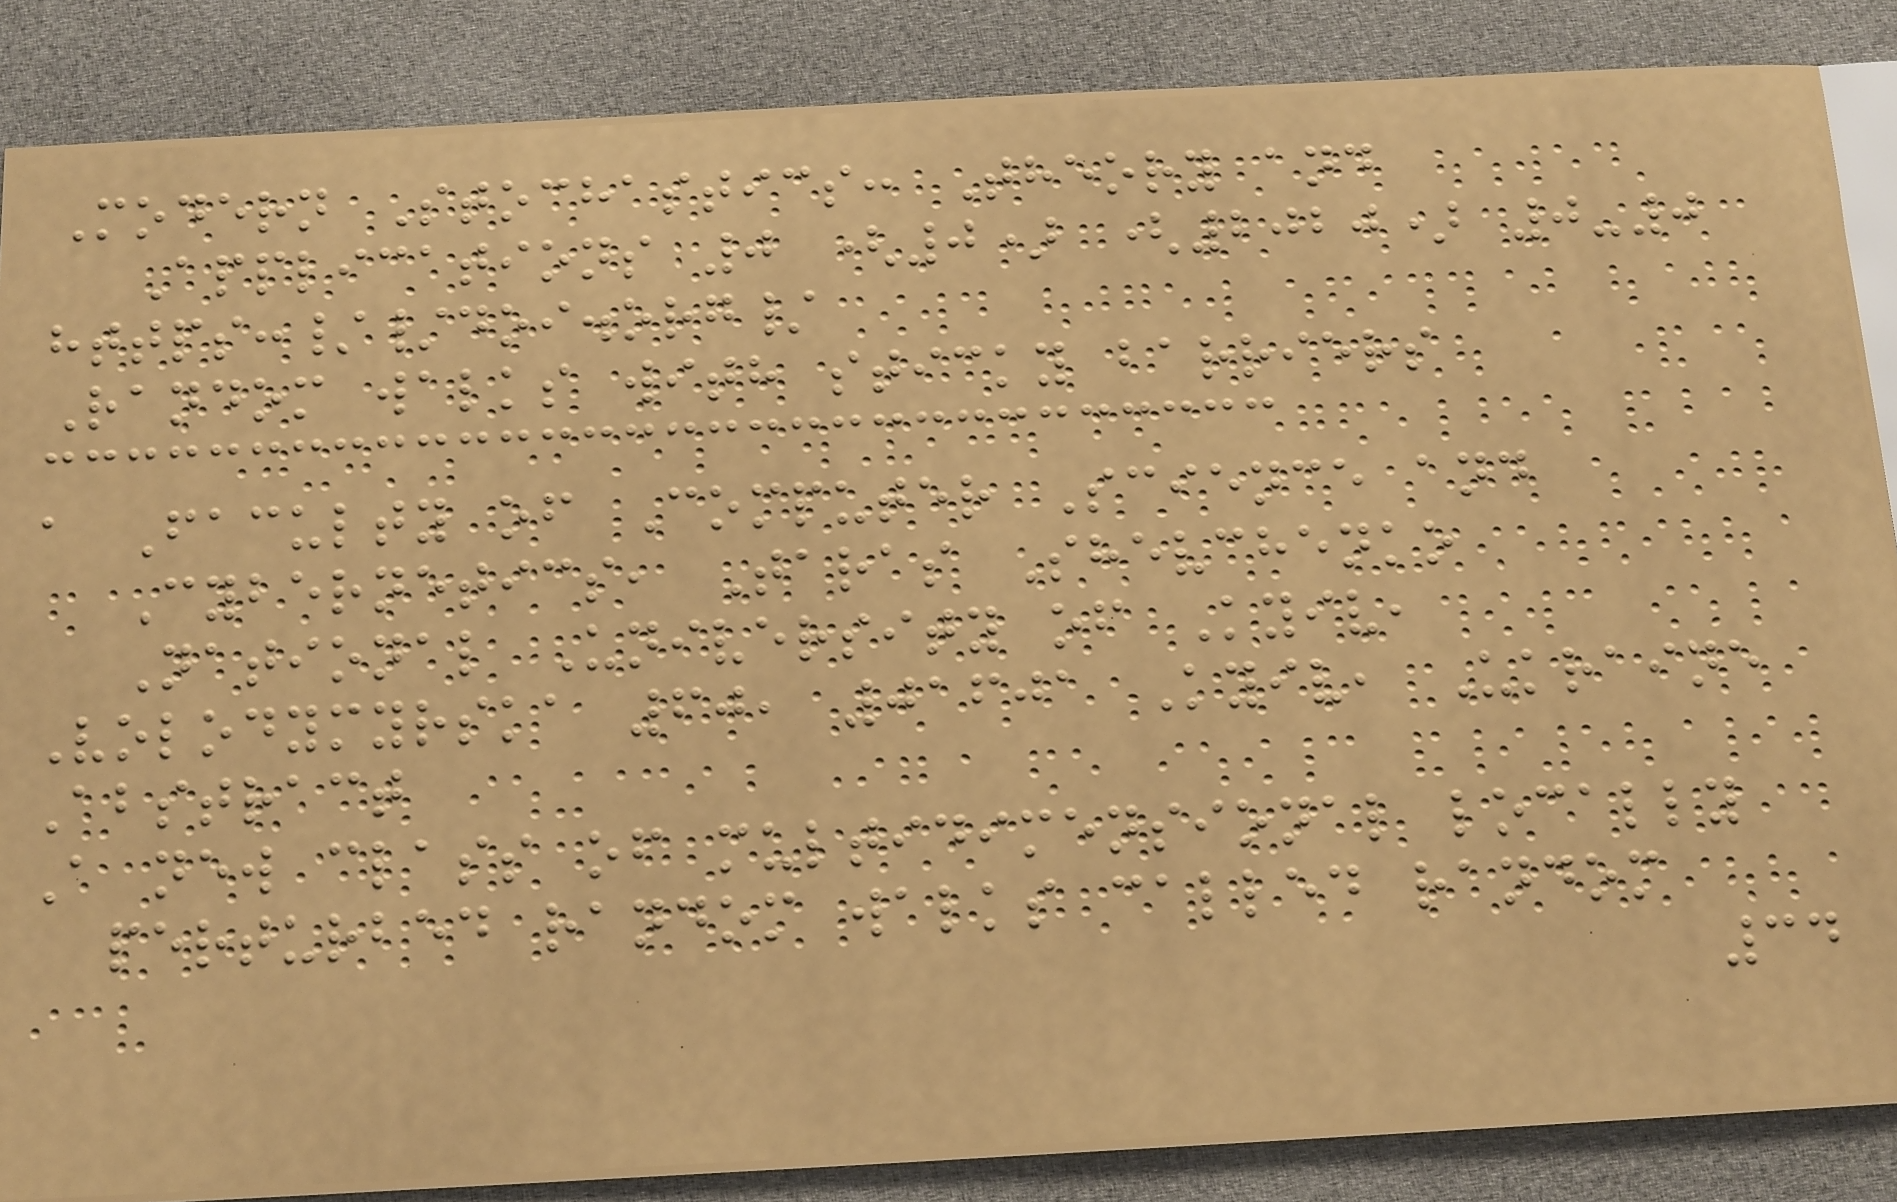Modern Stochastics: Theory and
Applications 0 (0) (2020) 0-0
https://doi.org/
Random walks with sticky barriers
a Faculty of Computer Science and
Cybernetics, Taras Shevchenko
National University of Kyiv,
Volodymyrska 60, 01601 Kyiv, Ukraine
Abstract
A new class of multidimensional locally
perturbed random walks called random
34
